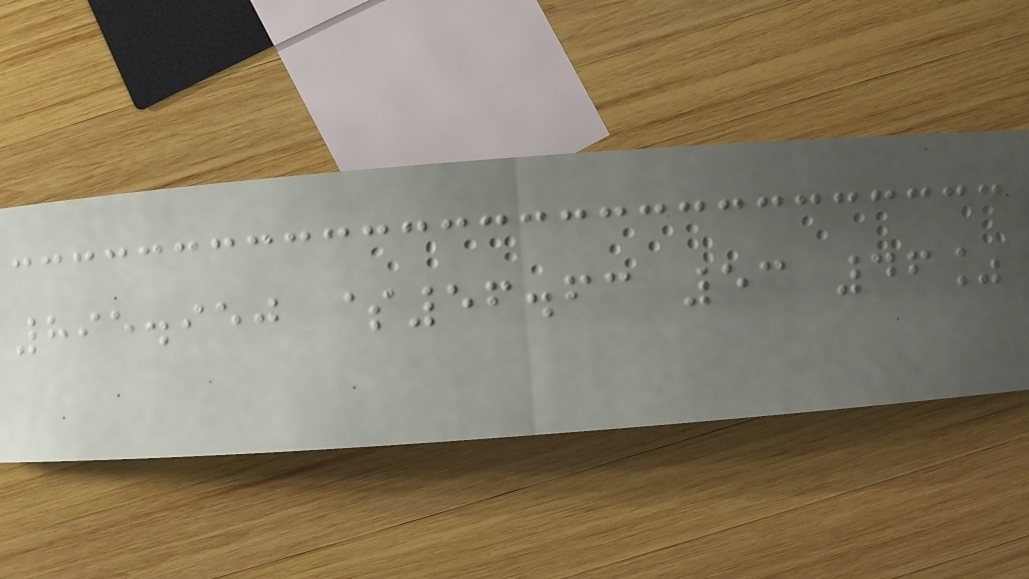895.950 $56.63 53 46%
